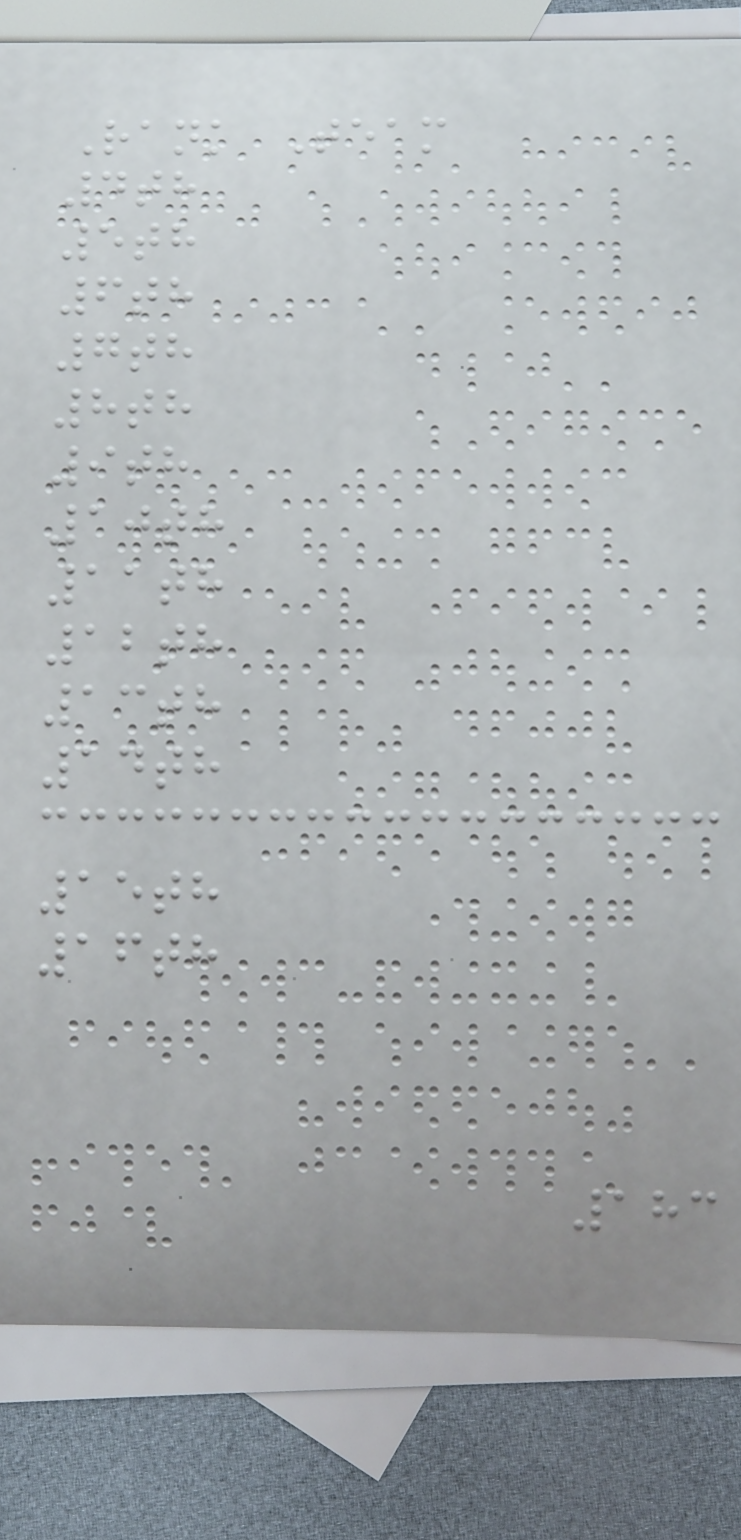Rank Team
4th
5th
6th
7th
8th
9th
10th
11th
12th
13th
14th
15th
16th
183
